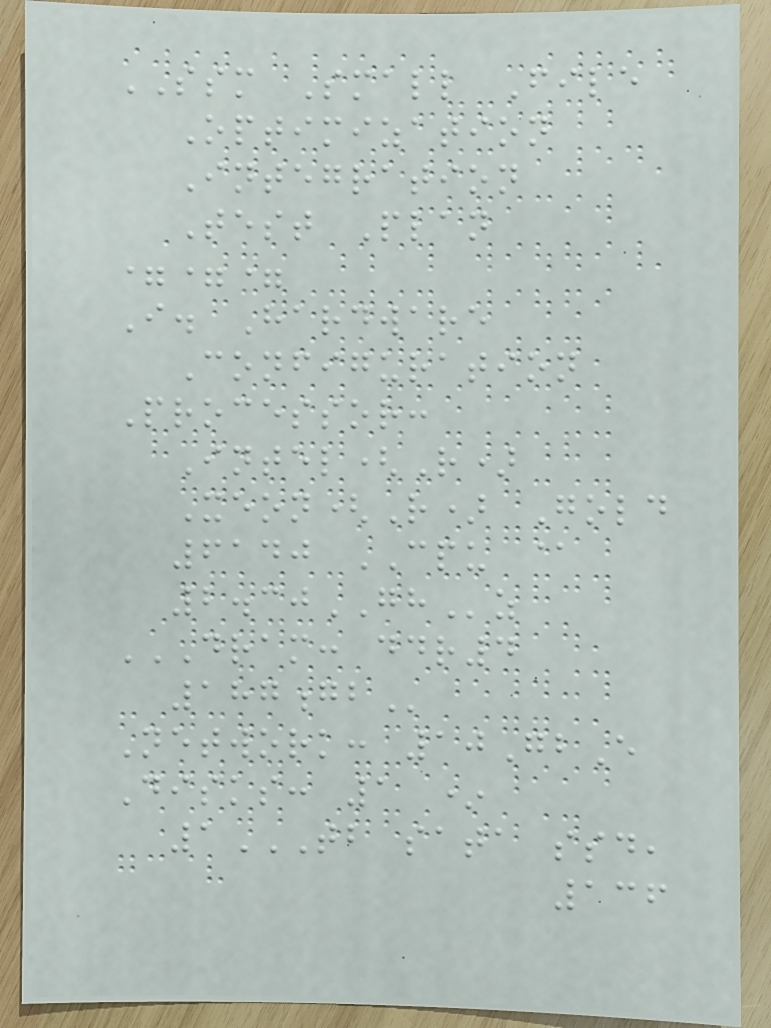SSM Small File
Optimization
Integration
Test Plan
===
I. Hardware
Configuration
Processor:
Intel(R)
Xeon(R) Gold
6140 CPU @
2.30GHz
DRAM: DDR4
187GB
Network: 10GbE
Disks: 1 *
1TB SATA SSD,
136
